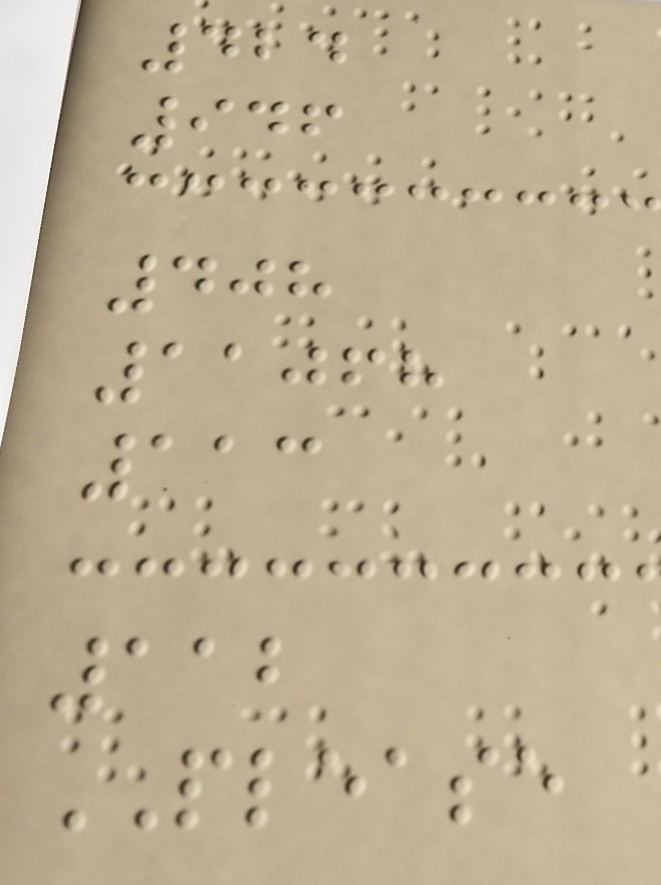424
946
408
11068
113
112
PLEASE
